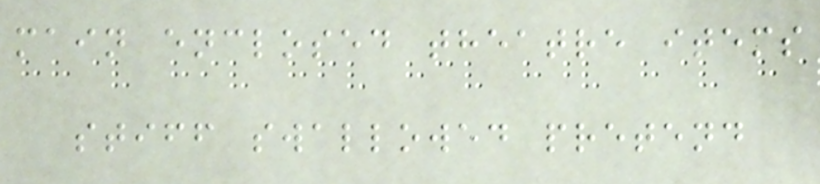main enclosed theatre items
stiff swallowed pretend
